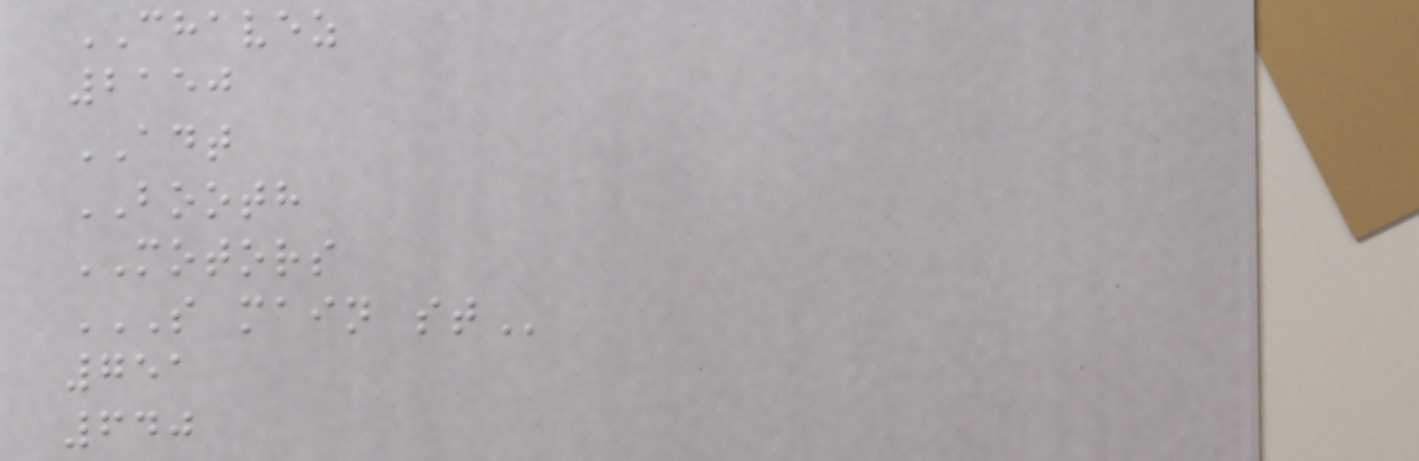CHAVEZ
2150
ADT
BOOTH
MOTORS
S MAIN ST
751
640
